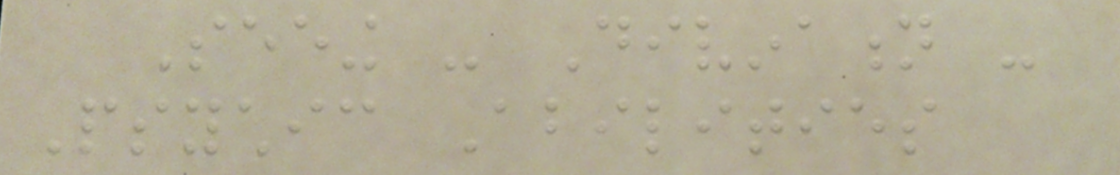Seeing - Divination -
Psychic Abilities
